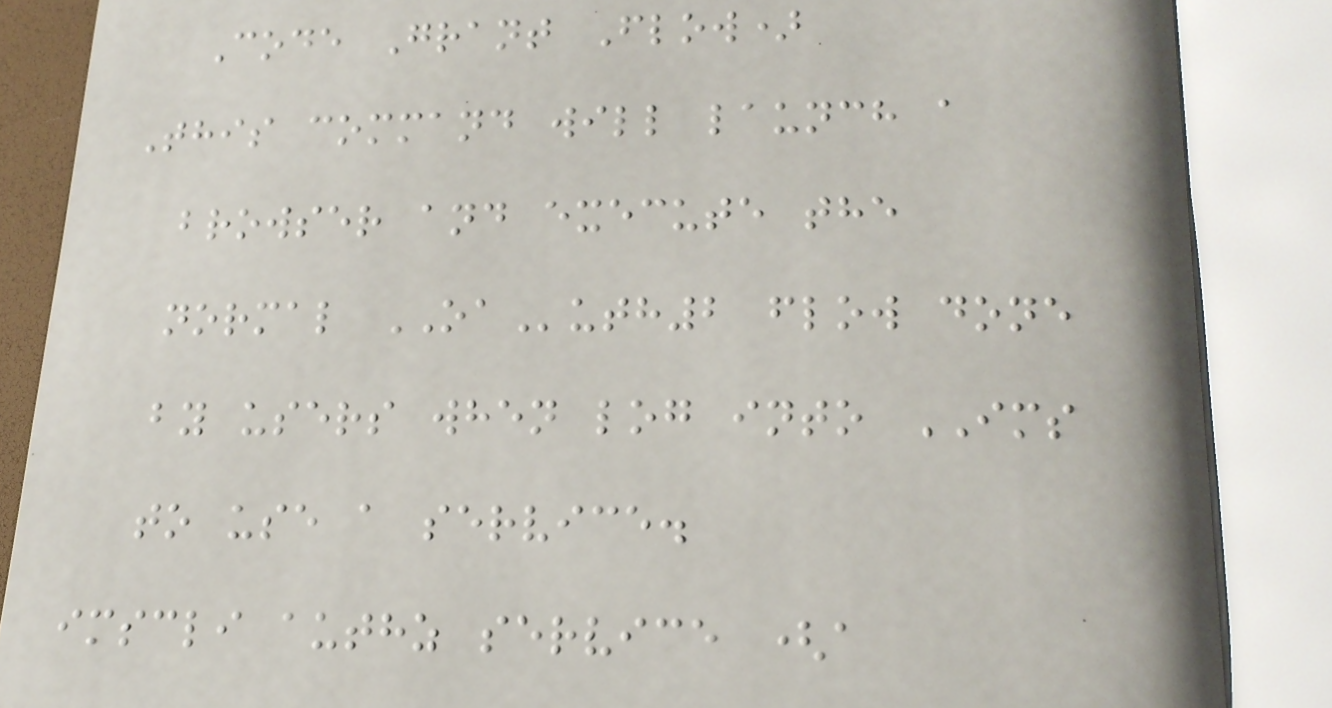Code Grant Flow)
This command will launch a
browser and execute the
normal OAuth2 flow done
by users when log into IMS
to use a service.
imscli authz service (a
